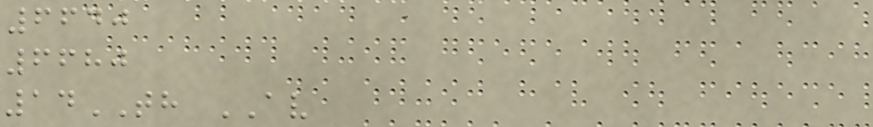6640
6680
14TH AV
